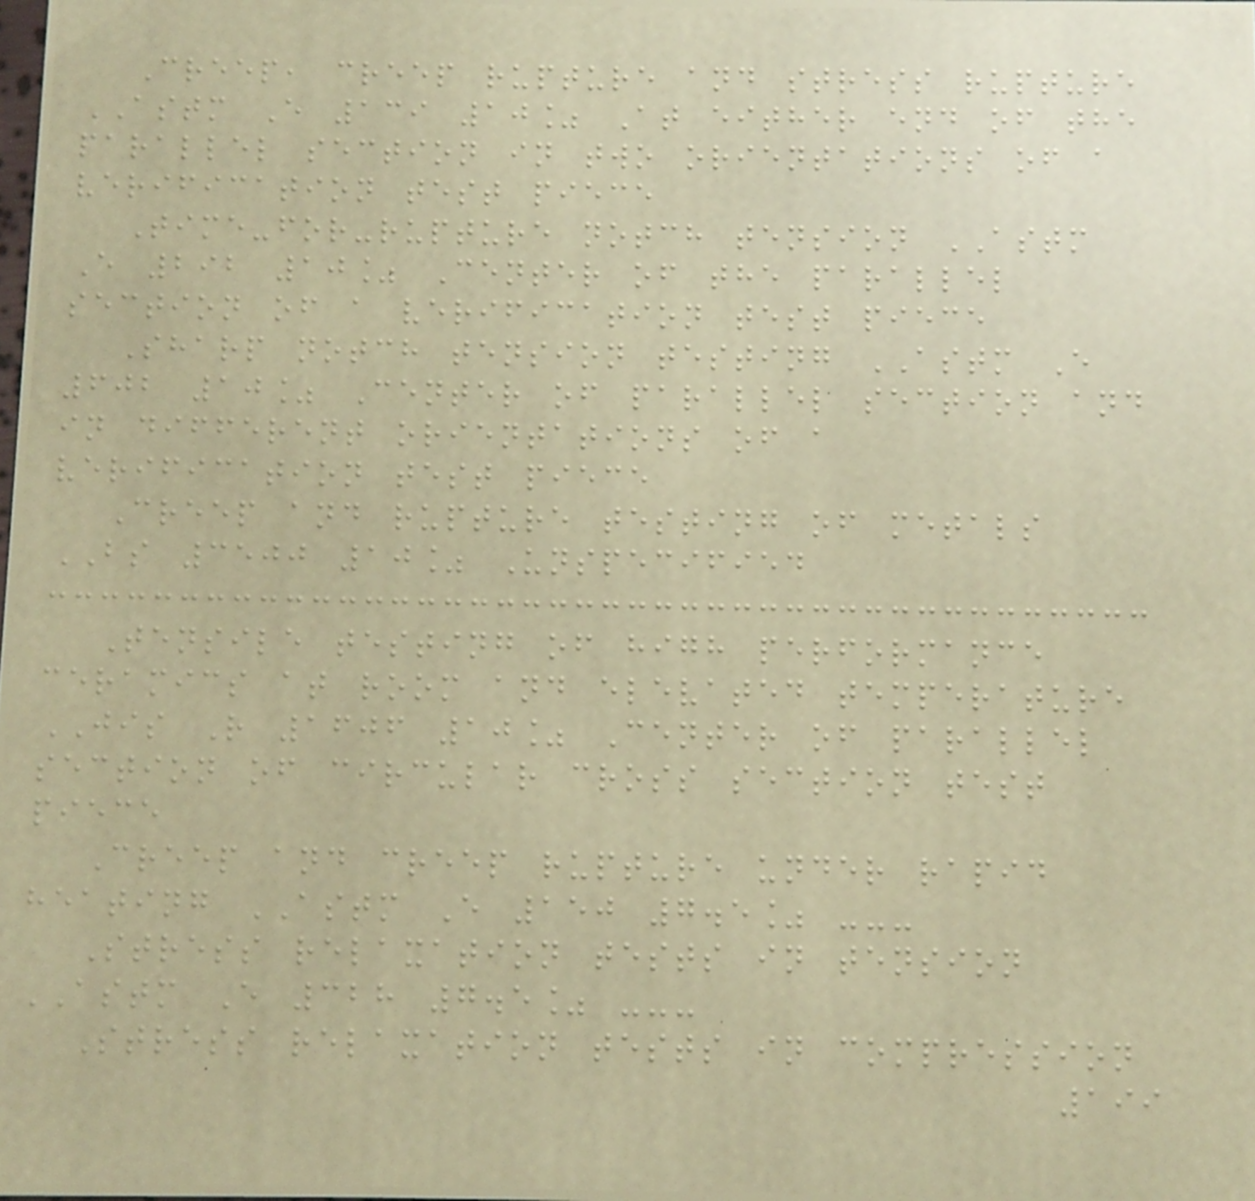Creep, creep rupture and stress rupture
ASTM E 139 10% At either end of the
parallel section in two orientations of a
verification test piece
Time-for-rupture notch tension ASTM
E 292 10% Center of the parallel
section of a verification test piece
Sharp notch tension testing ASTM E
602 10% Center of parallel section and
in different orientations of a
verification test piece
Creep and rupture testing of metals
BS 3500 10% Unspecified
Tensile testing of high performance
ceramics at room and elevated temperature
JIS R 1606 10% Center of parallel
section of circular cross section test
piece
Creep and creep rupture under rapid
heating ASTM E 150 7.5% ---
Stress relaxation tests in tension
ASTM E 328 7.5% ---
Stress relaxation tests in compression
199
